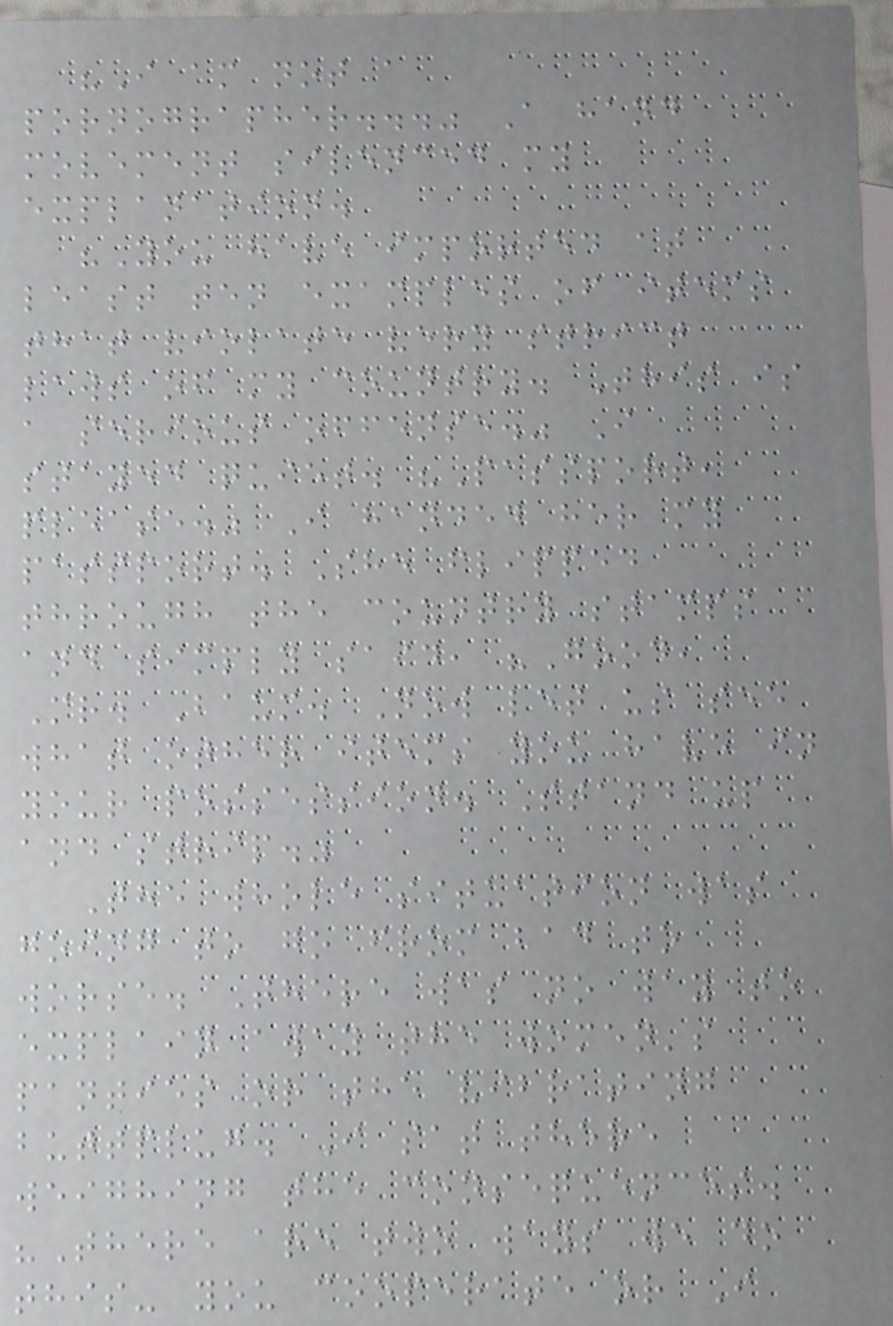"I am not a
pornographer..." A hand
movement silenced my
explanation.
"You have imported at
least ten examples of items
that violate very strict
laws of my country. This is
a serious offense." I
stayed quiet. "Passport,
please." I handed her my
passport. She flipped
through the country stamps
and simply said, "Good,
Mr. Baum. Now let us see
what other items you have in
your possession. Stand up
and strip."
The whole situation was
going to go from bad to
worse. There was no way to
explain away the women's
panties or the vibrating
buttplug. I sat there
weighing the consequences.
"There are two ways we do
this- you cooperate or I
